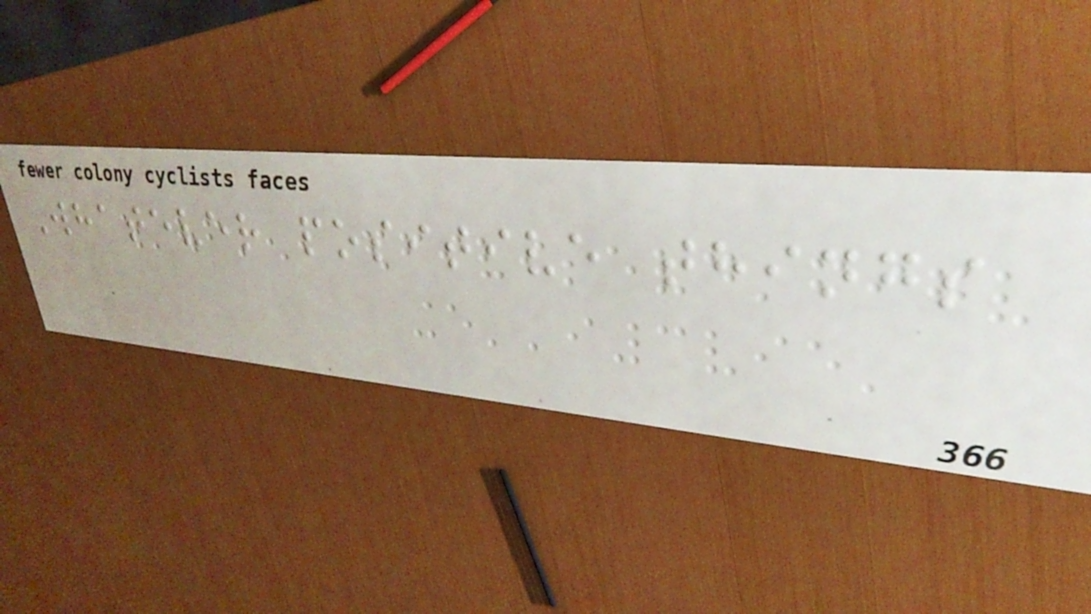Whatever positive things
